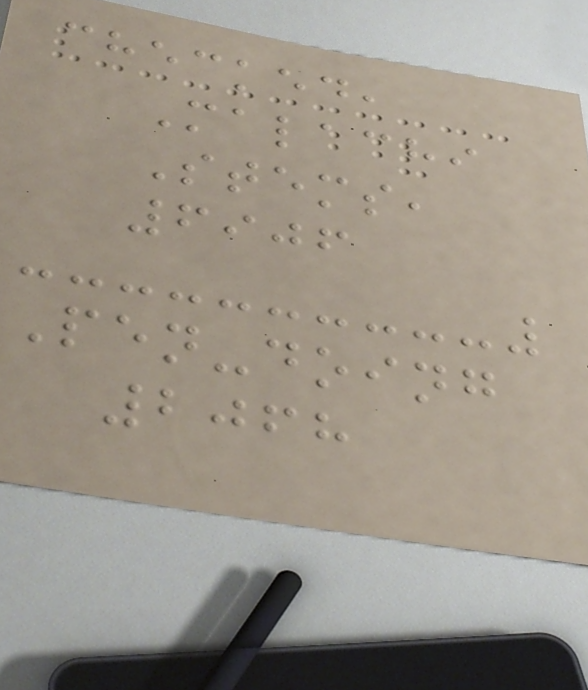checked,
Malachi
Stems,
6906
Pen-doing
2068
